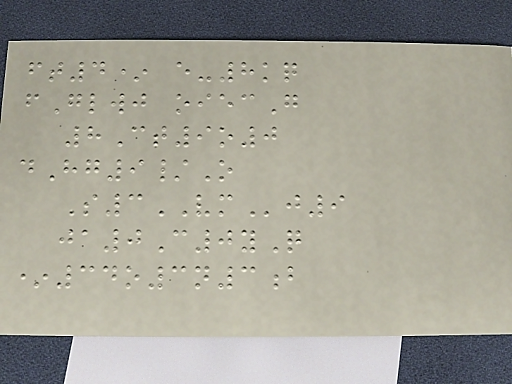ft4* e-8kq
fGlwj oiecG
8Ct9o0
dHg9/O
S3VMj9
ja0C0yQ
*34o3n3b
